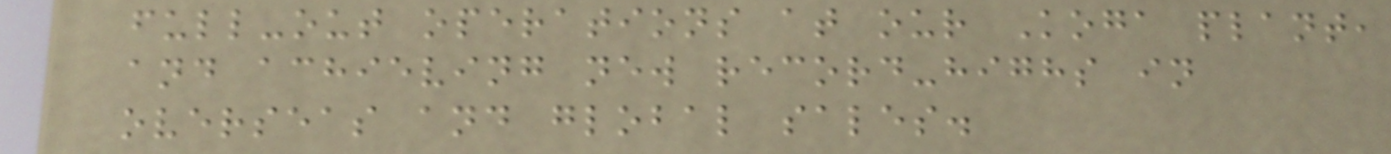full-out operations at our Koga plant,
and achieving new record-highs in
overseas and global sales.
